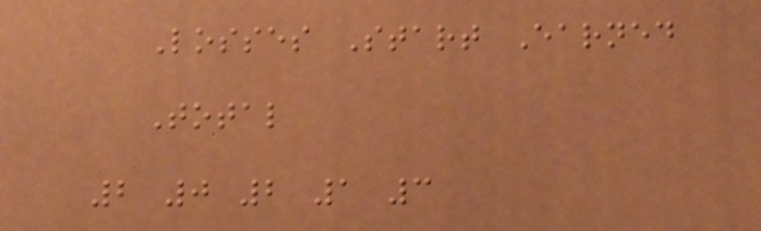Losses Start Earned
Total
2 0 2 1 3
